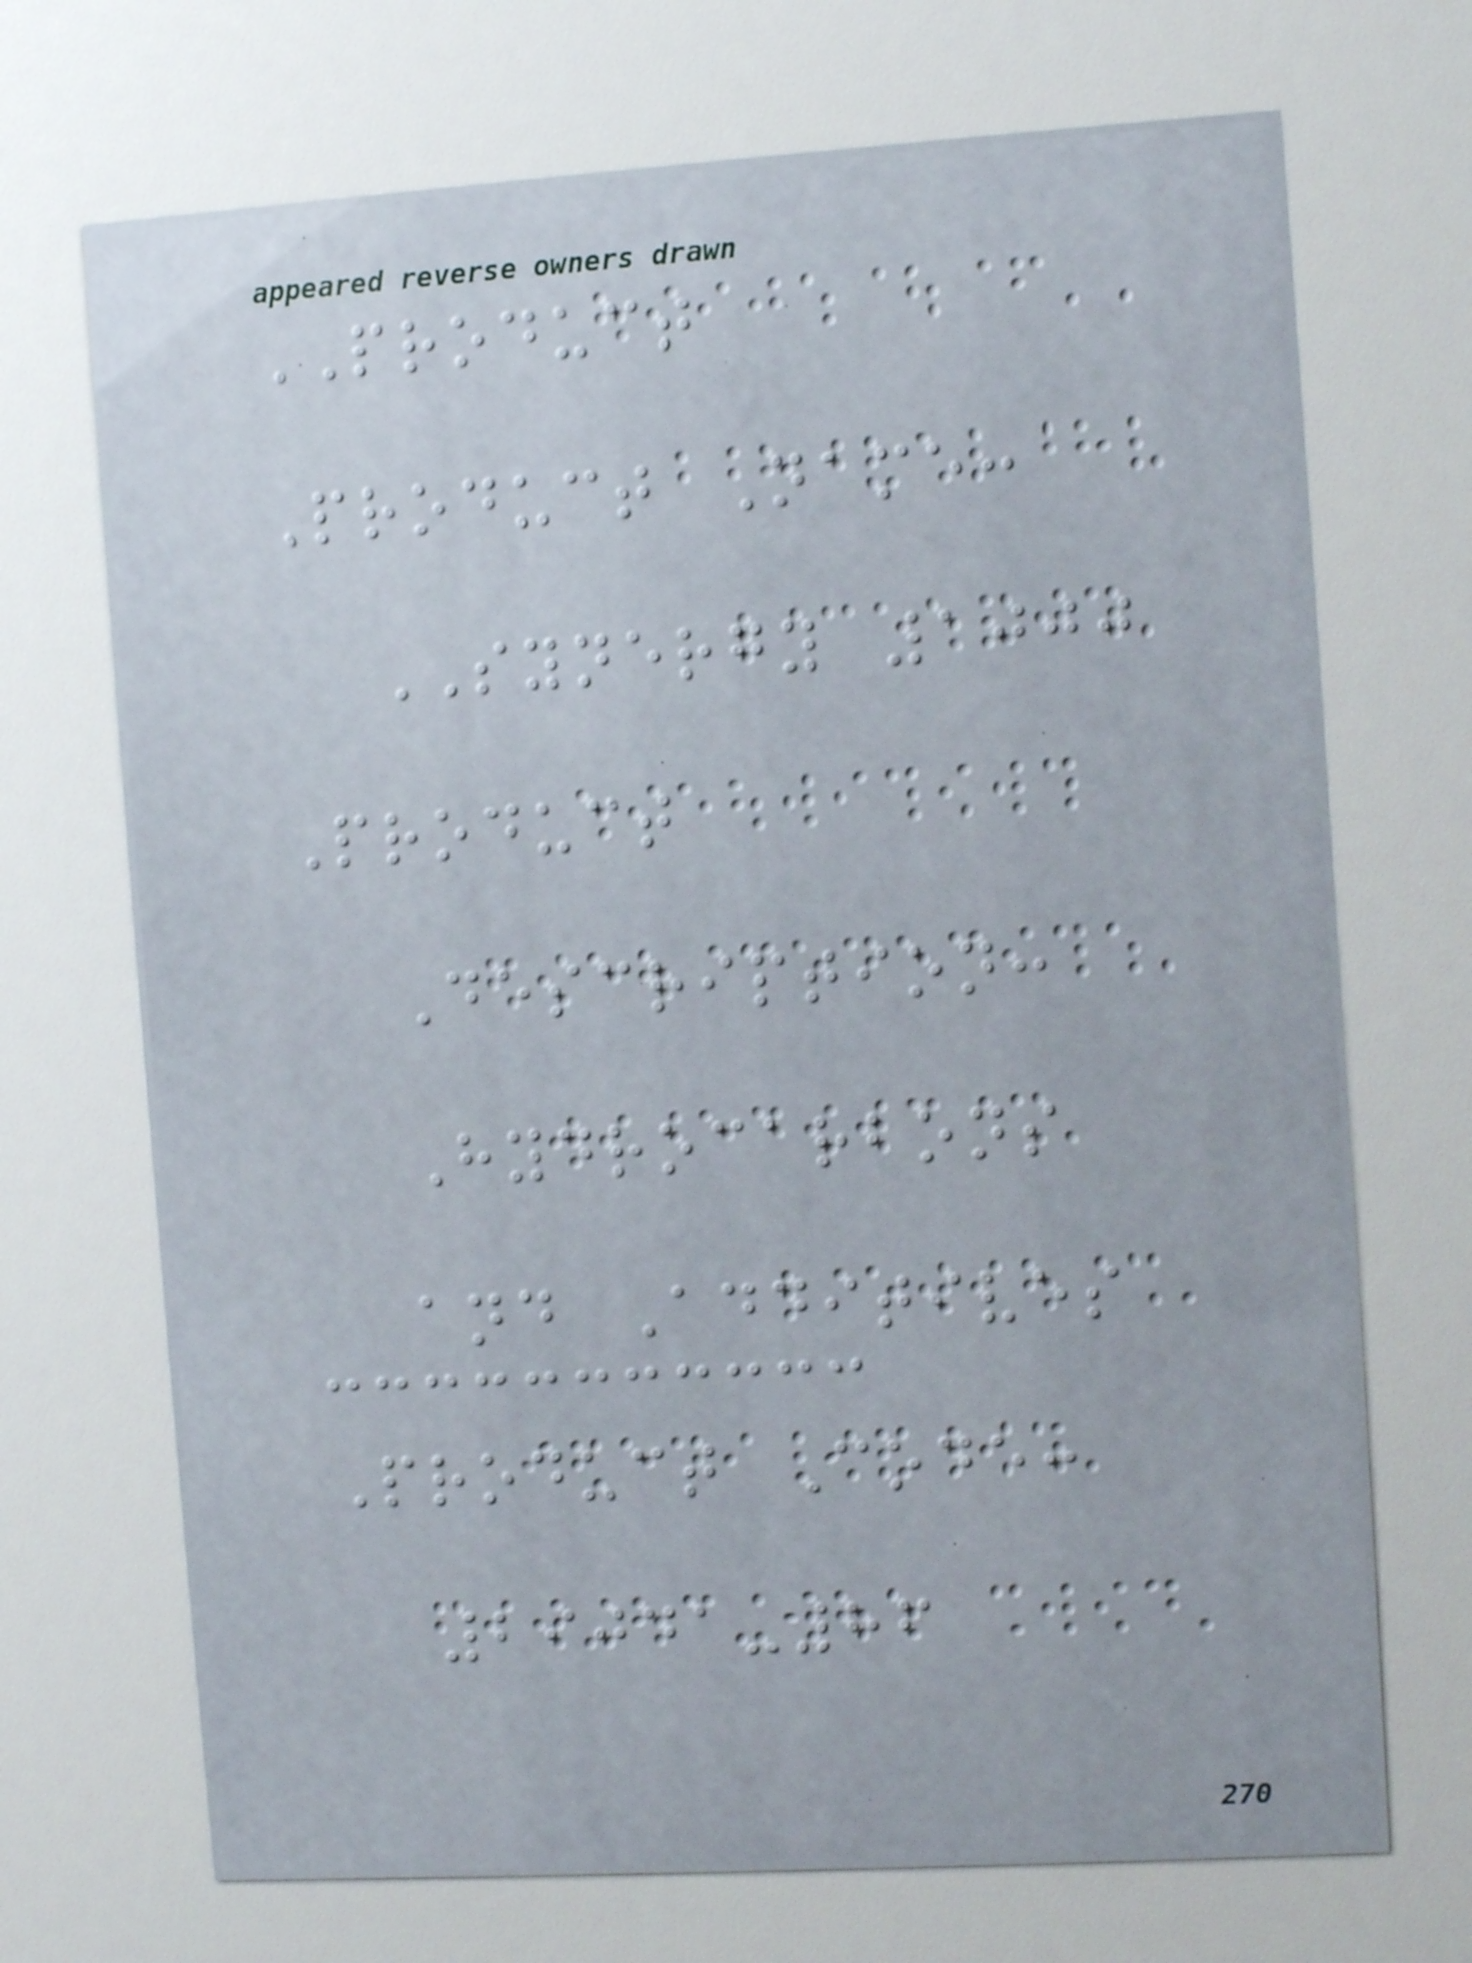PRODUCT
Product Name:
SYNERGY 1000
Product
Description:
Hydrocarbons
and Additives
Product Code:
29041-86
